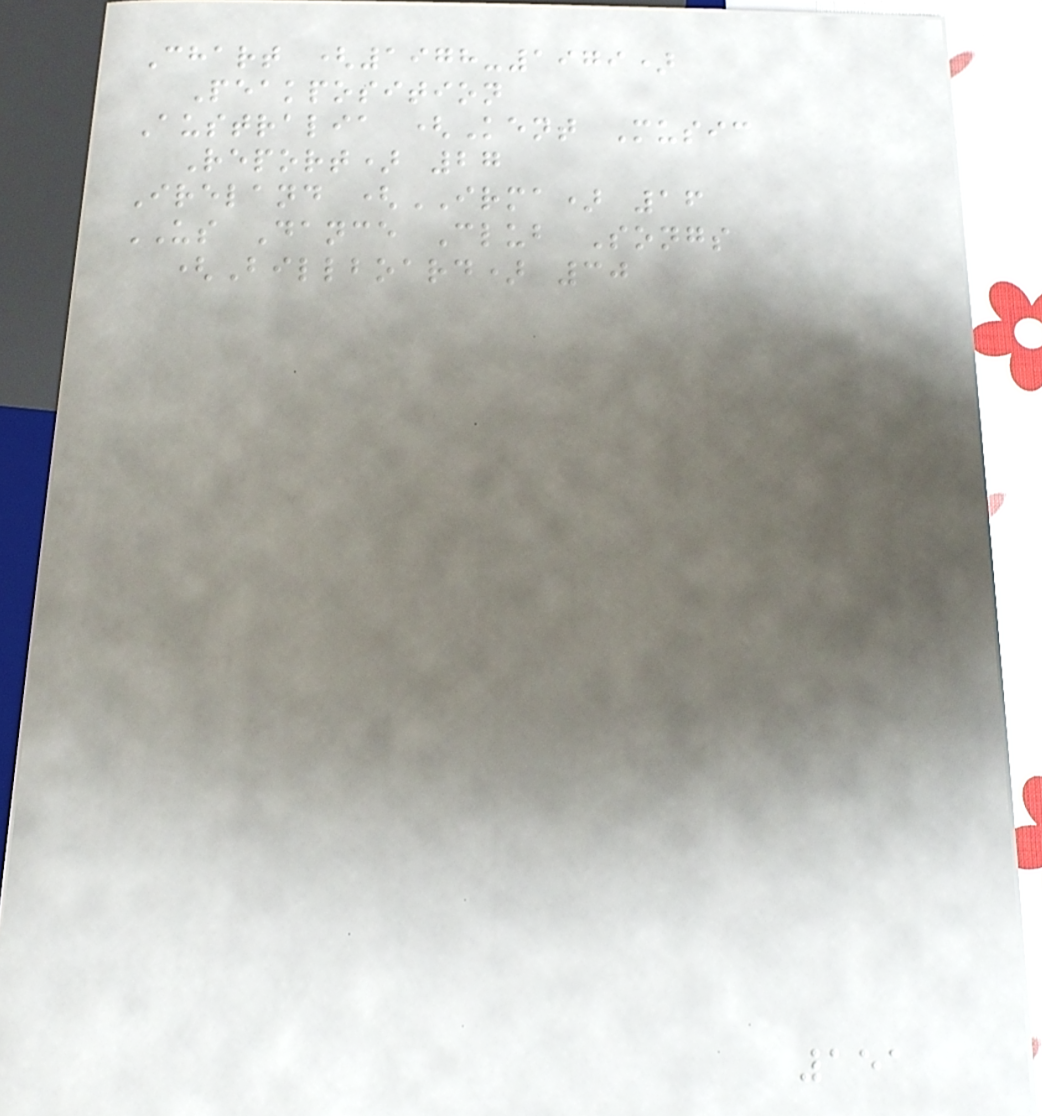Chart (1978-1979)
Peakposition
Australia (Kent Music
Report) 27
Ireland (IRMA) 16
US Dance Club Songs
(Billboard) 30
151
